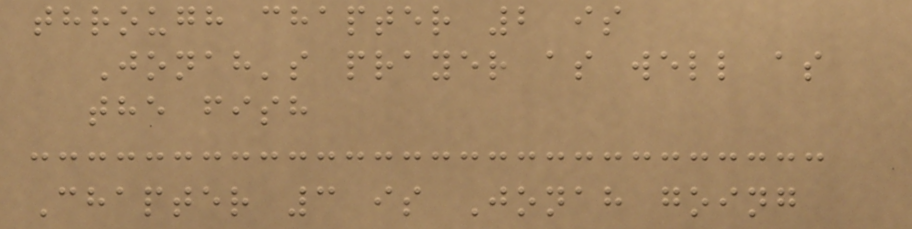through chapter 2 is
Jonah's prayer as well as
the fish
Chapter 3 is Jonah going
